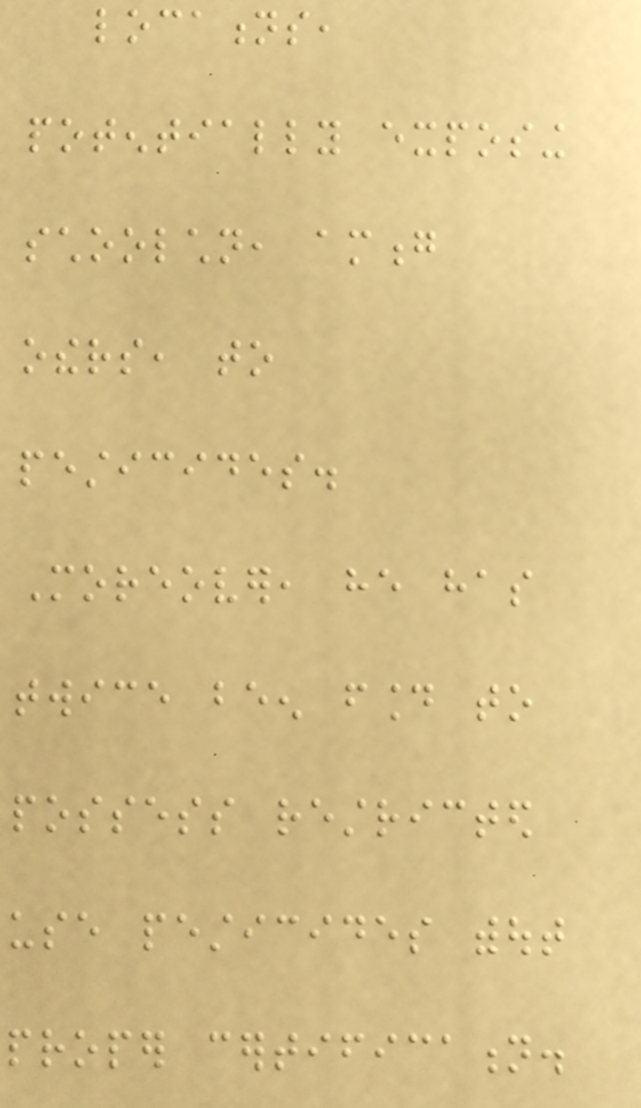locations,
potentially exposing
schoolchildren, among
others, to
pesticides.
Moreover, he has
twice been found to
possess restricted
use pesticides without
proper certification.
